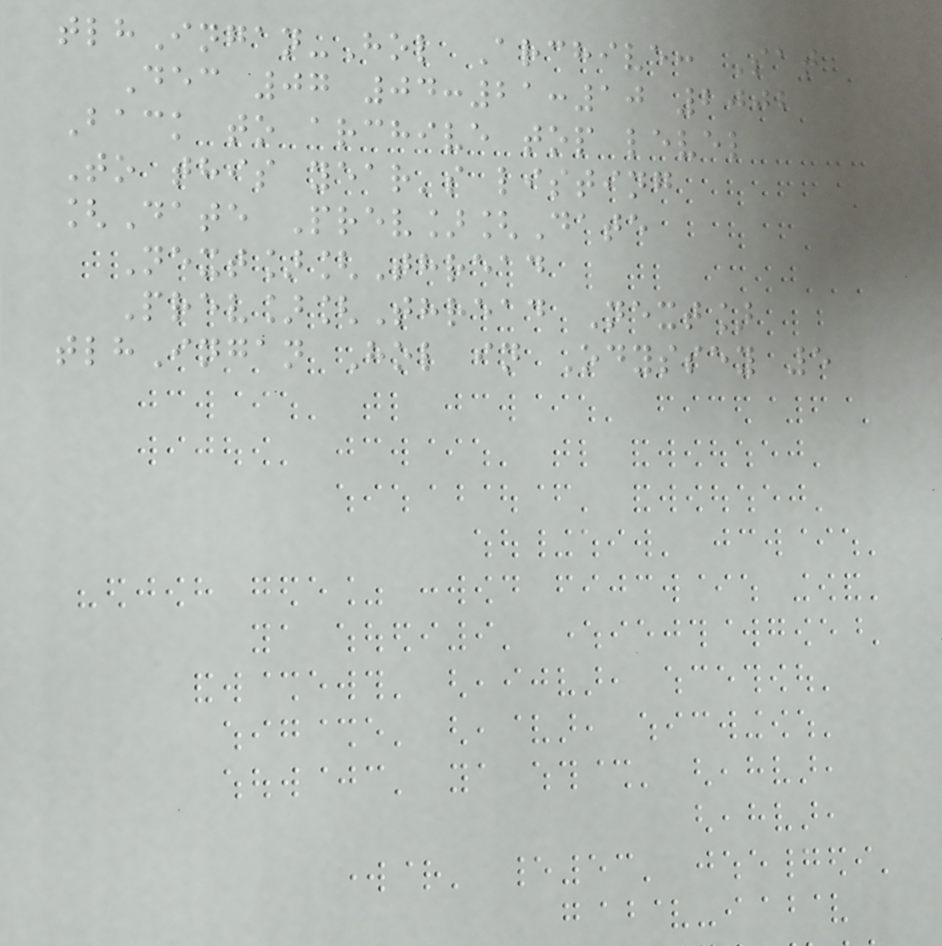tlhIngan-Hol Archive: Sat
Dec 07 04:21:10 2002
Back to archive top level
To this year's listing
[Date Prev][Date
Next][Thread
Prev][Thread Next]
tlhIngan Hol in Odyssey 5
